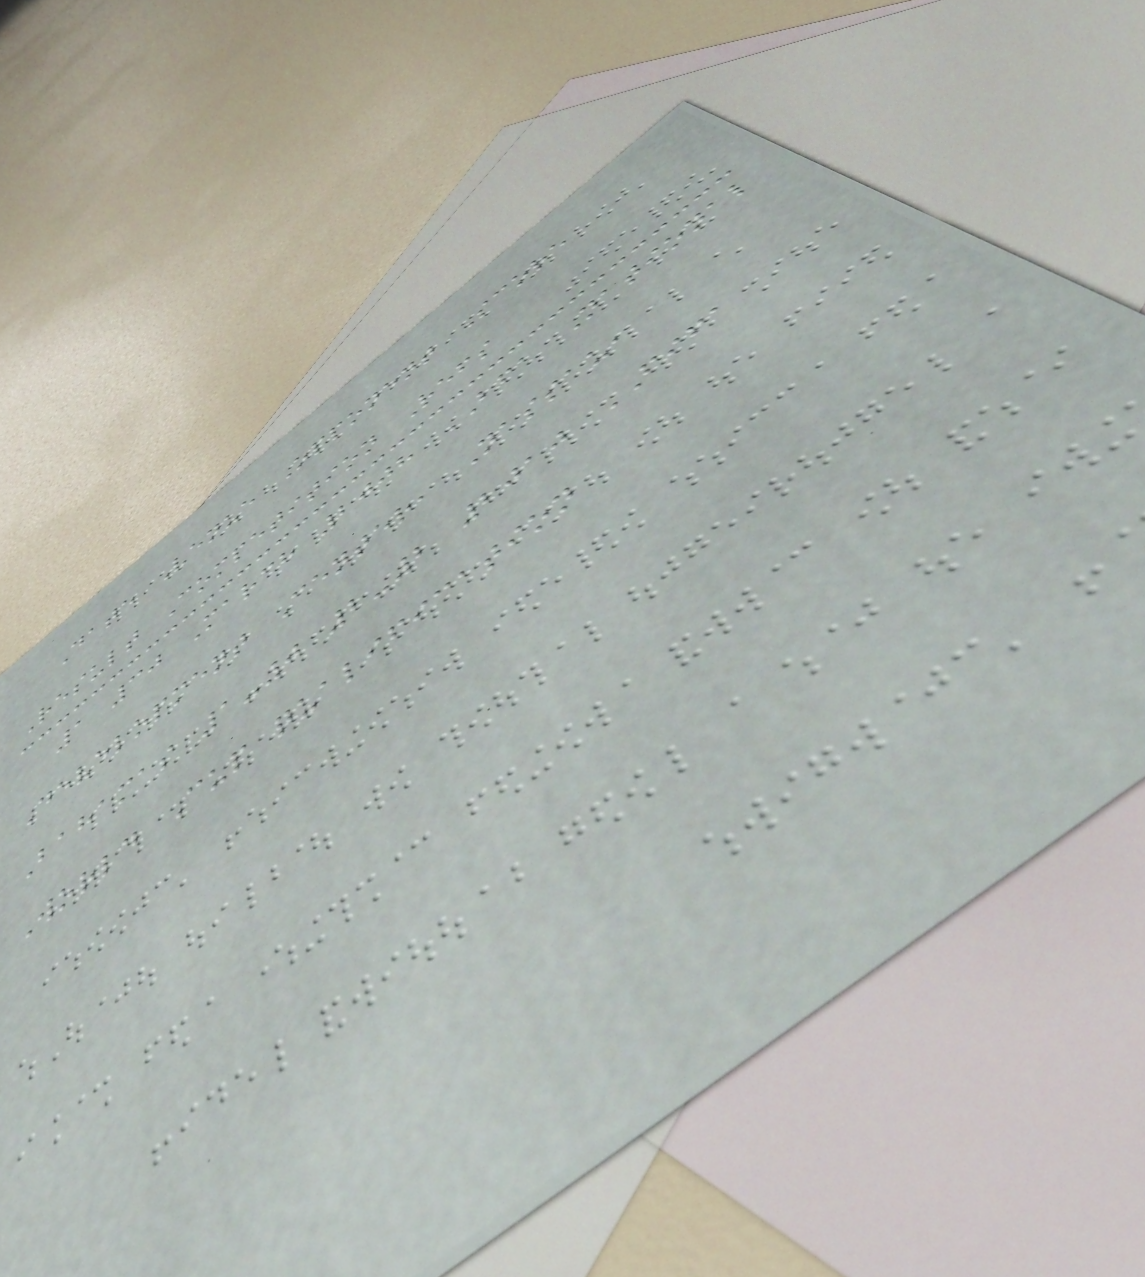Date Venue Opponent Score
Result Competition Refs
1 30 March 2008 BFA National
Development Center, Nassau,
Bahamas 1-0 2-2 2010 FIFA
World Cup qualification
